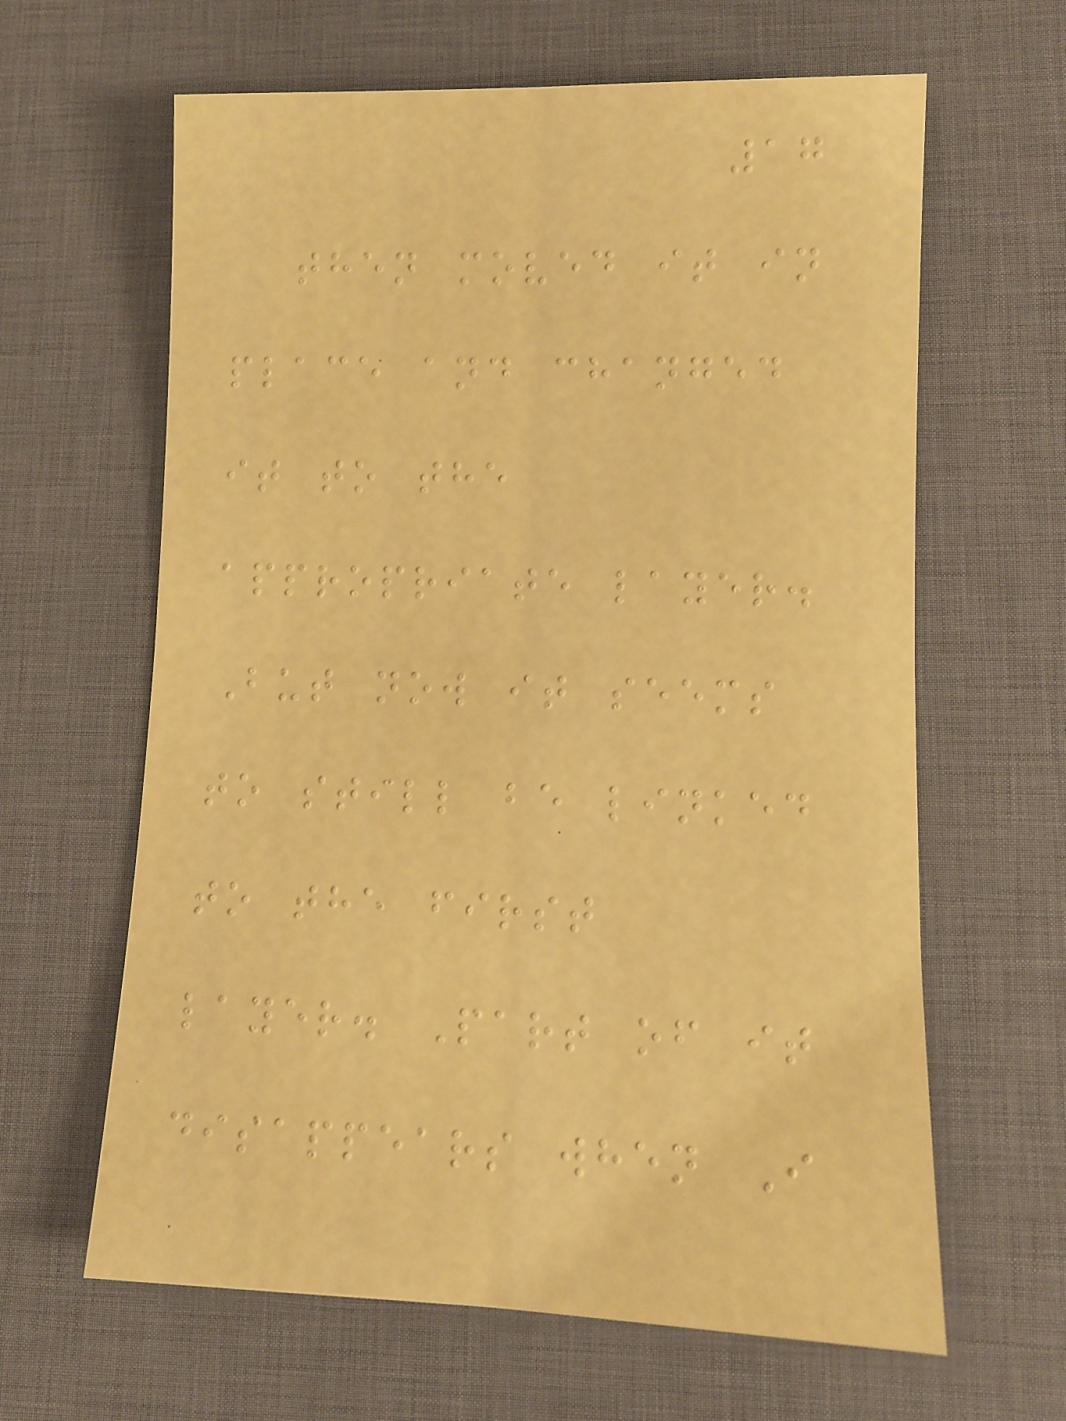17
then moved it in
place and changed
it to the
appropriate layer.
But now it seems
to still be linked
to the first
layer. Part of it
disappears when I
